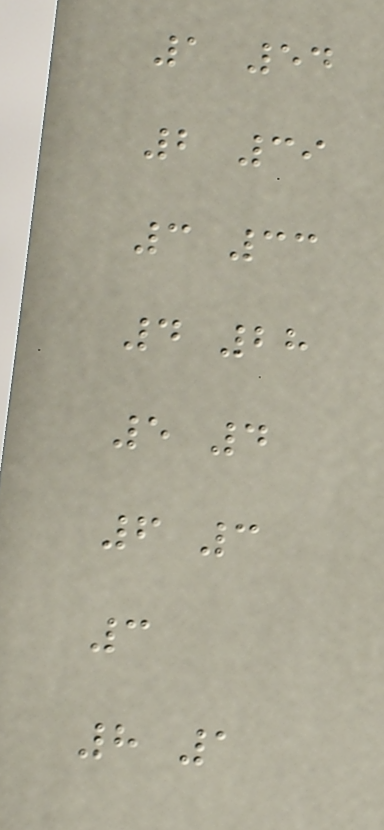1 54
2 39
3 33
4 28
5 4
6 3
3
8 1
